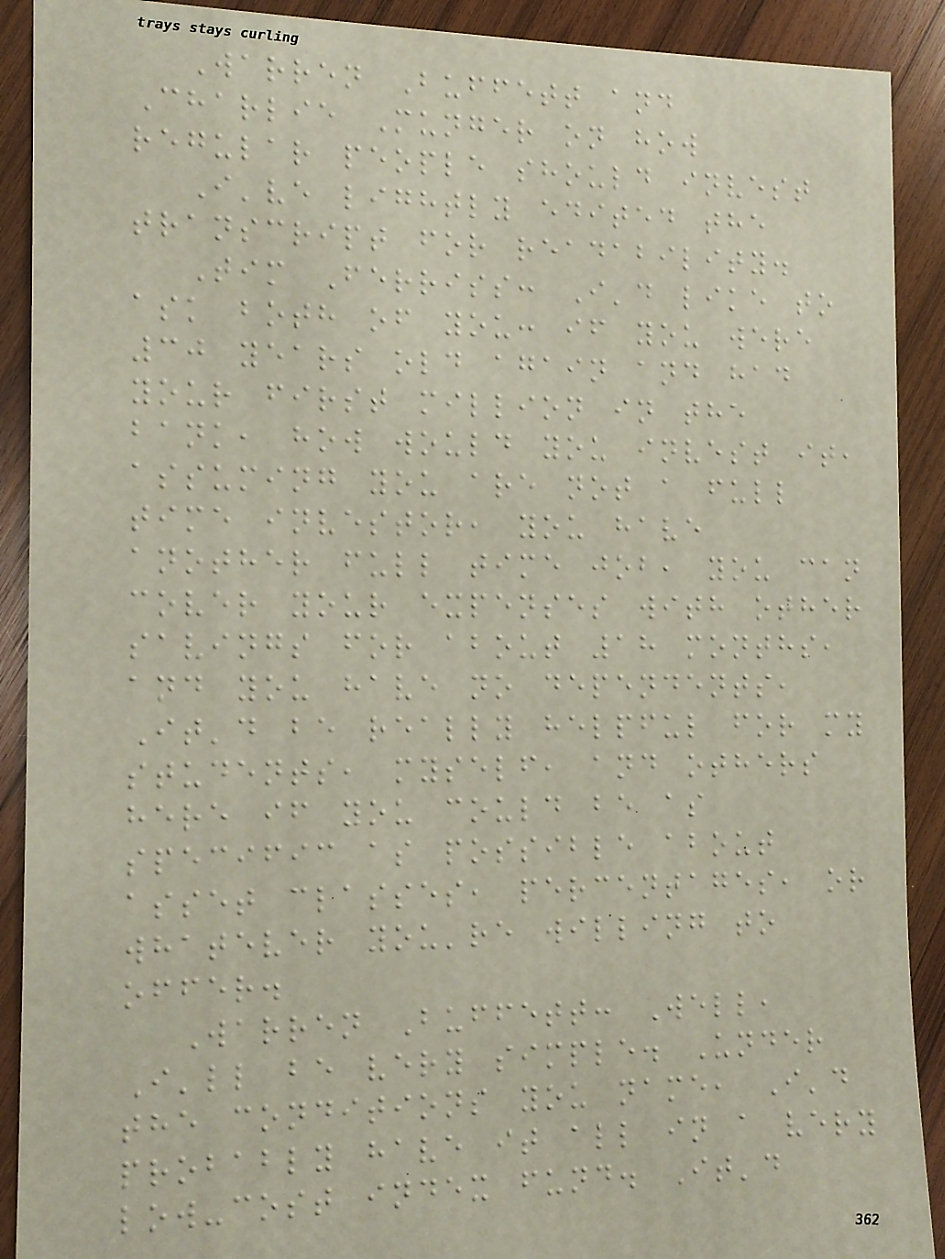Warren Buffett and
Charlie Munger on how
regular people should invest
I've lightly edited the
transcript for readability.
Tim Ferriss: I'd like to
ask both of you: if you were
30 years old again and had
your first million in the
bank, how would you invest it,
assuming you are not a full
time investor, you have
another full time job, you can
cover your expenses with other
savings for about 18 months,
and you have no dependents,
It'd be really helpful for my
students, myself, and others
here if you could be as
specific as possible about
asset classes, percentages, or
whatever you're willing to
offer.
Warren Buffett: Well,
I'll be very simple. Under
the conditions you name, I'd
probably have it all in a very
low-cost index fund. It'd
